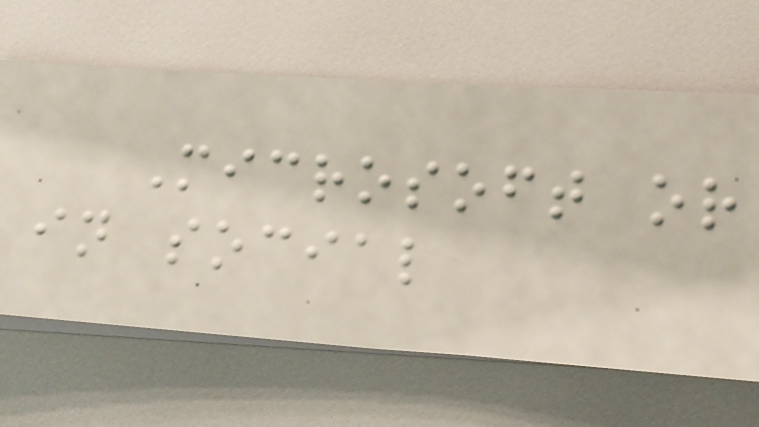Microsoft or
in social
